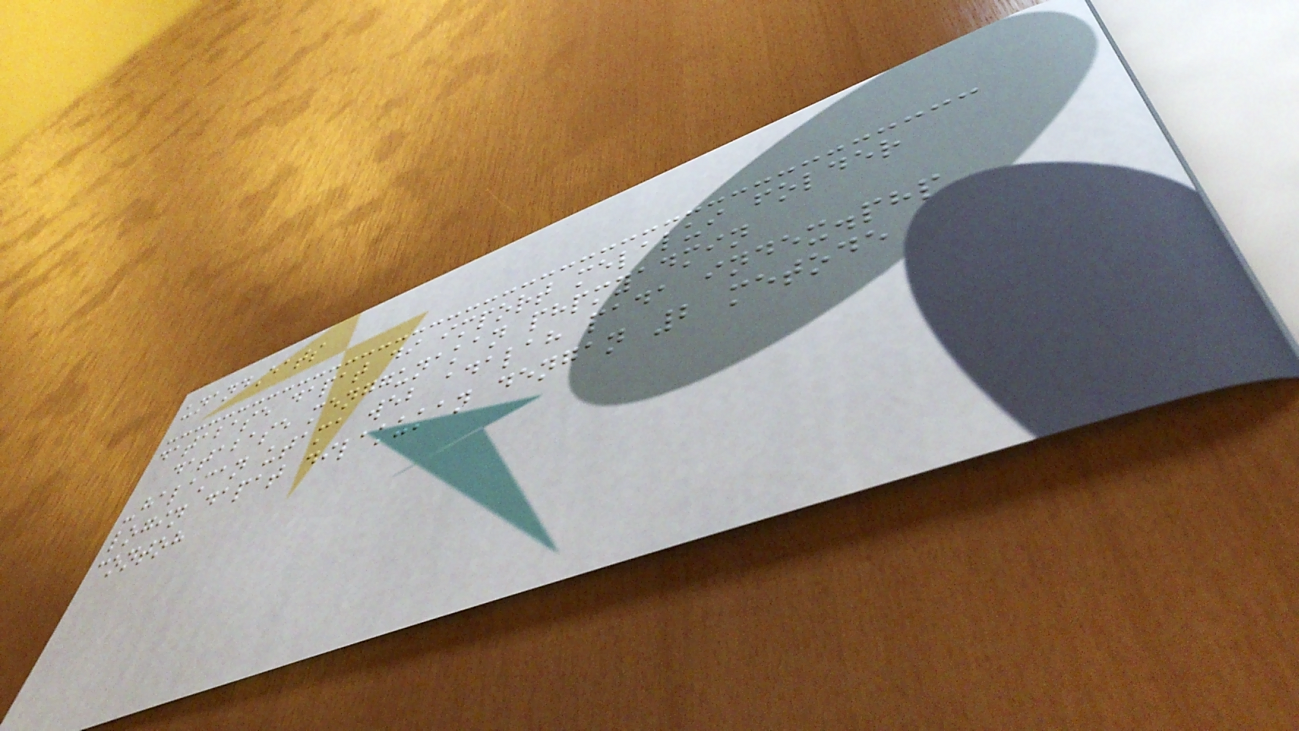unandEats
database dapat di import melalui folder
database menggunakan phpmyadmin
-halaman utama web adalah pada index.php
login dapat dilakukan dengan 2 metode
contoh
